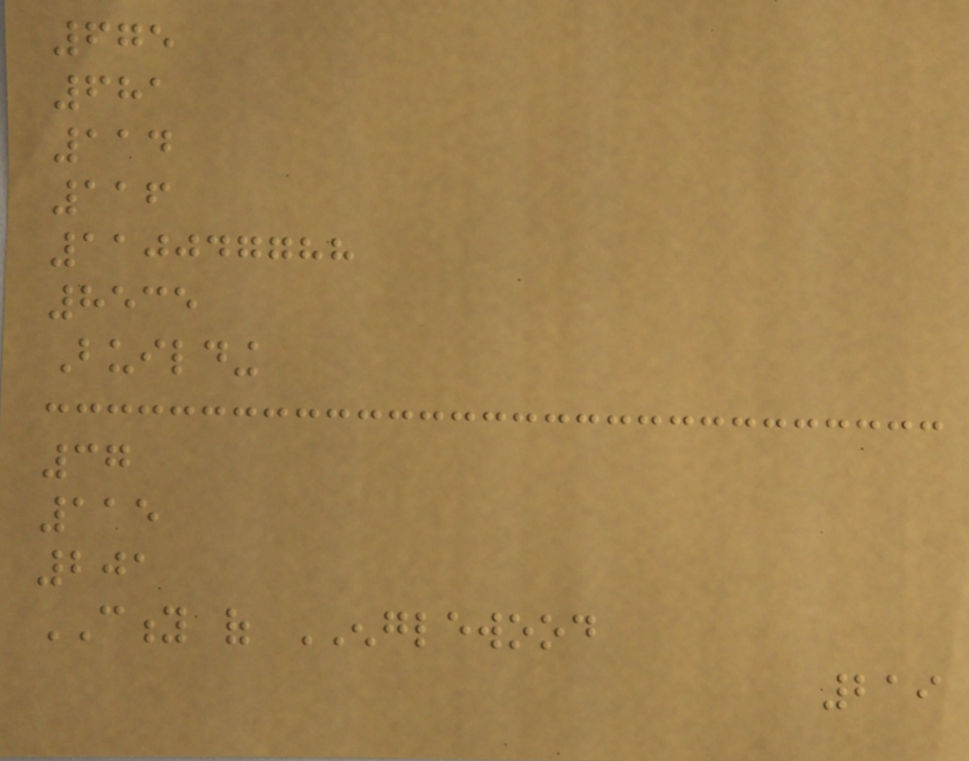675
681
114
116
110047788
8535
Building
37
115
201
CITY of ENGLEWOOD
219
